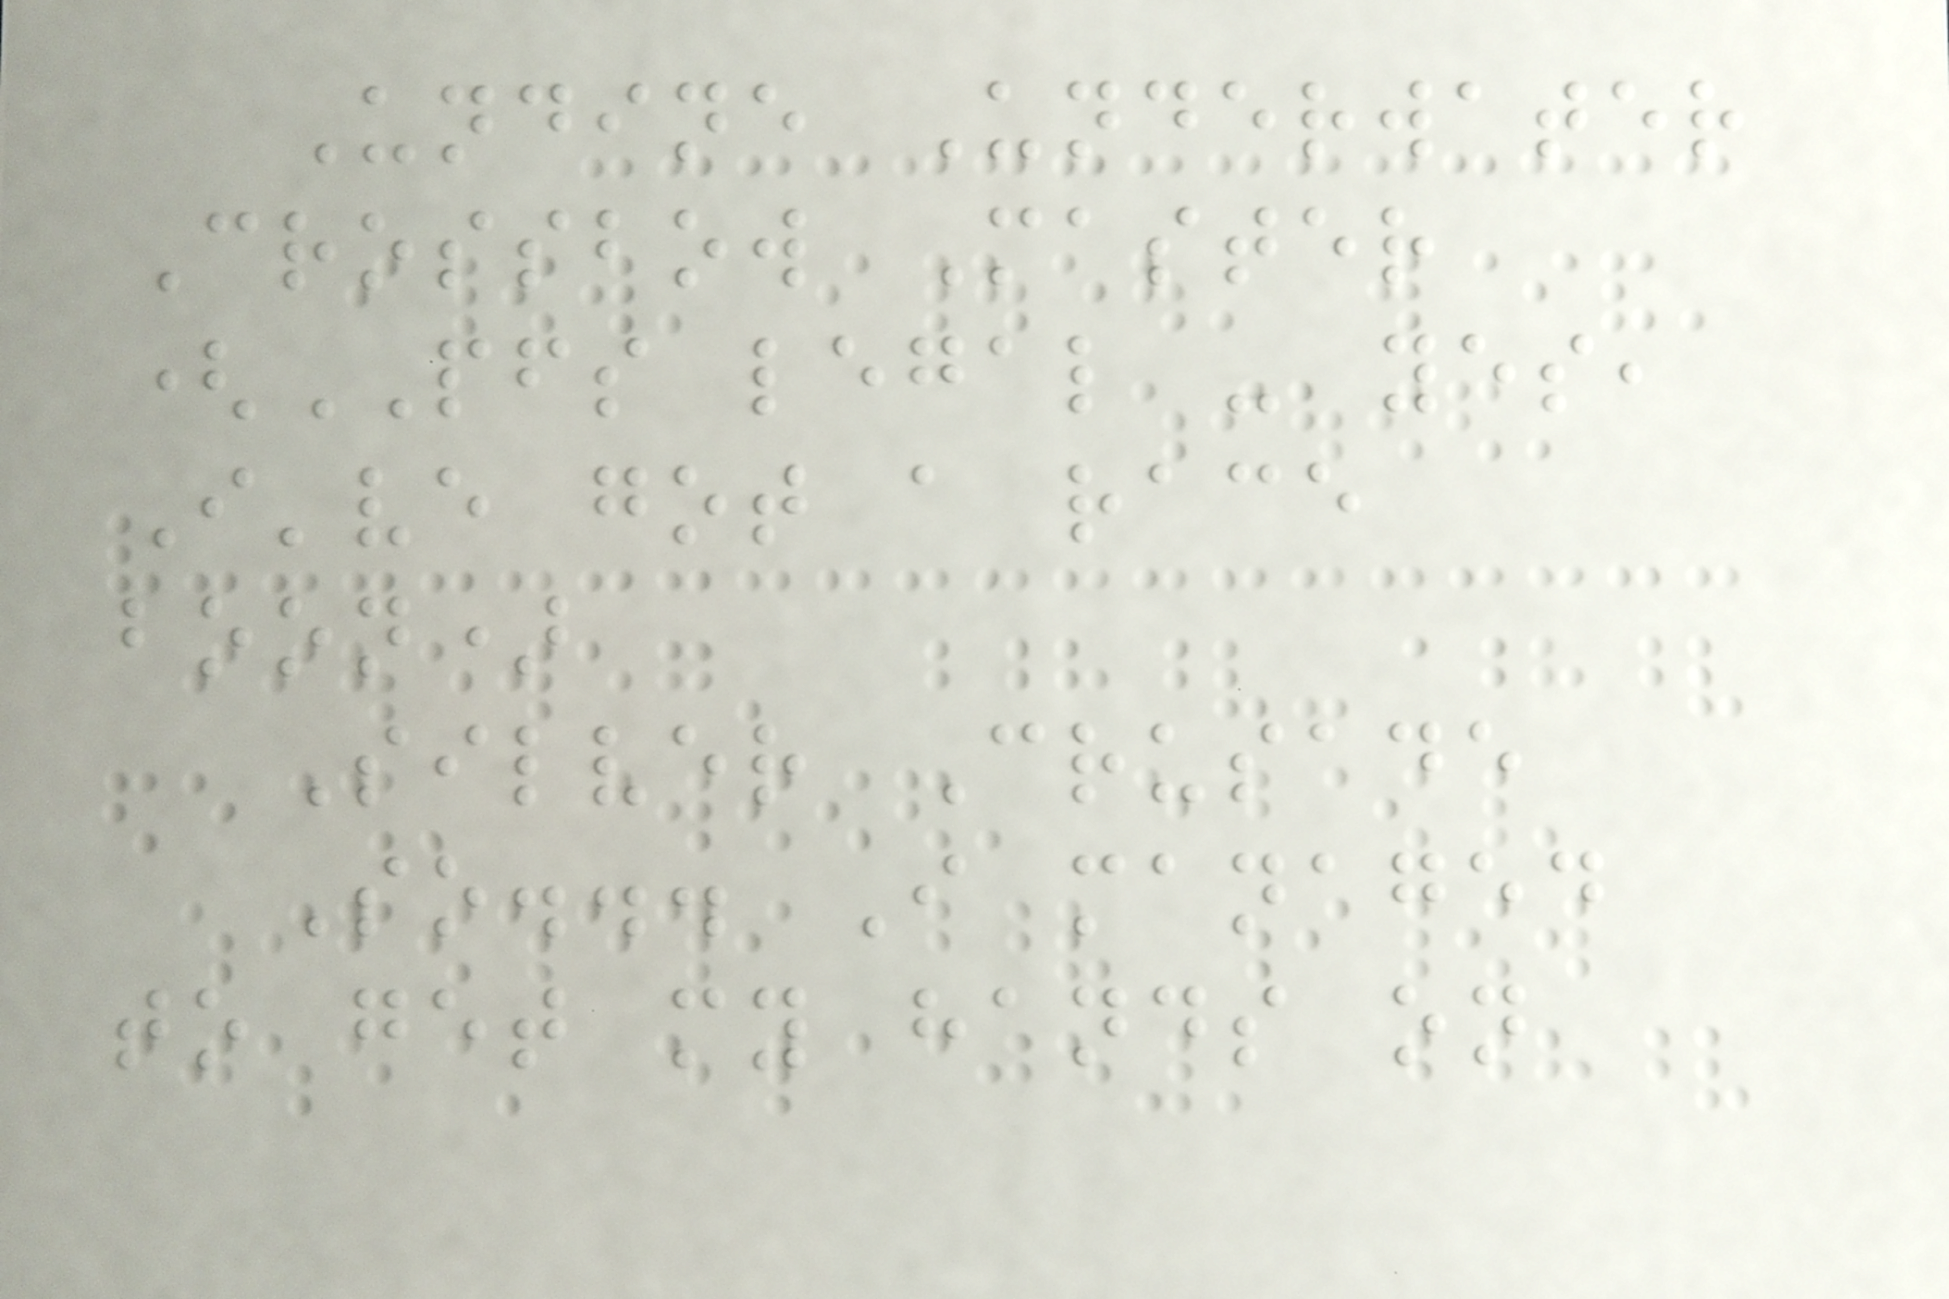Undine Underwater
Crossbow Master
(PFS legal - yes,
I've got a race
boon)
Silver Crusade
So... I managed
to get my hands on
